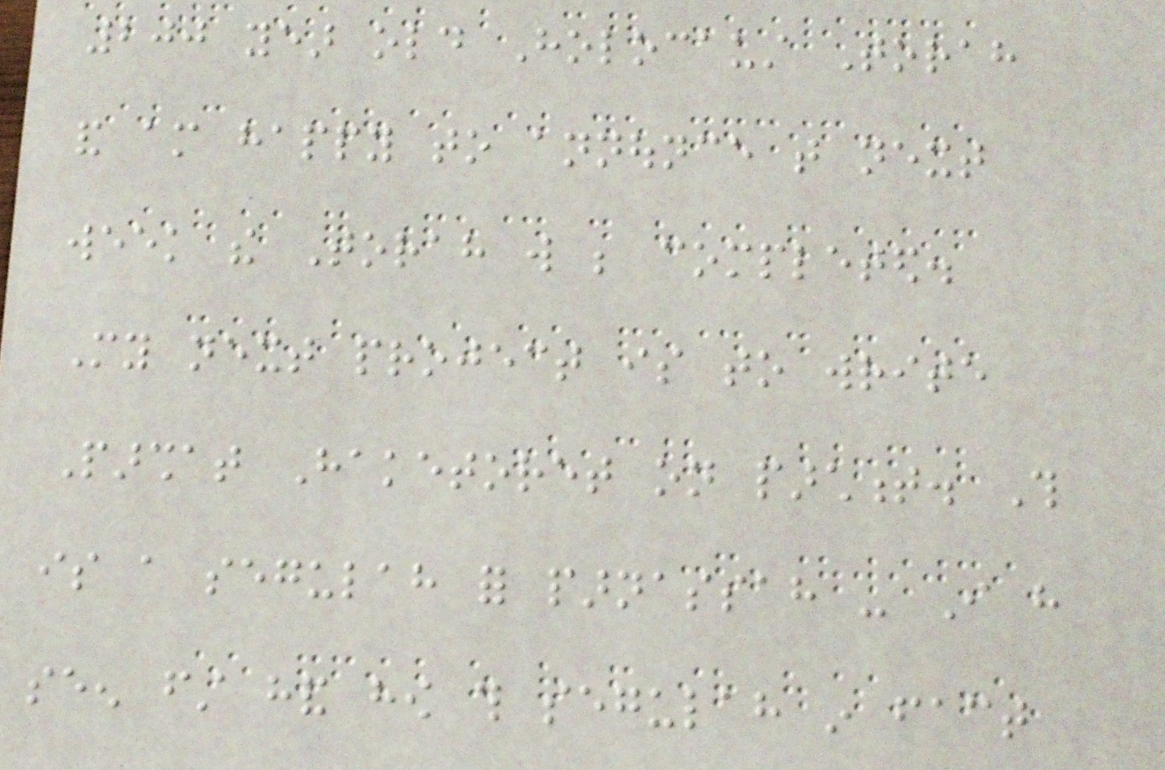200 year old Holocaust Torah
and am happy to announce that next
week the Torah will be completed.
My next project is to write
Parshat Haketoret on parchment. This
is a segulah for parnassah - I have
seen first hand how this segulah in fact
